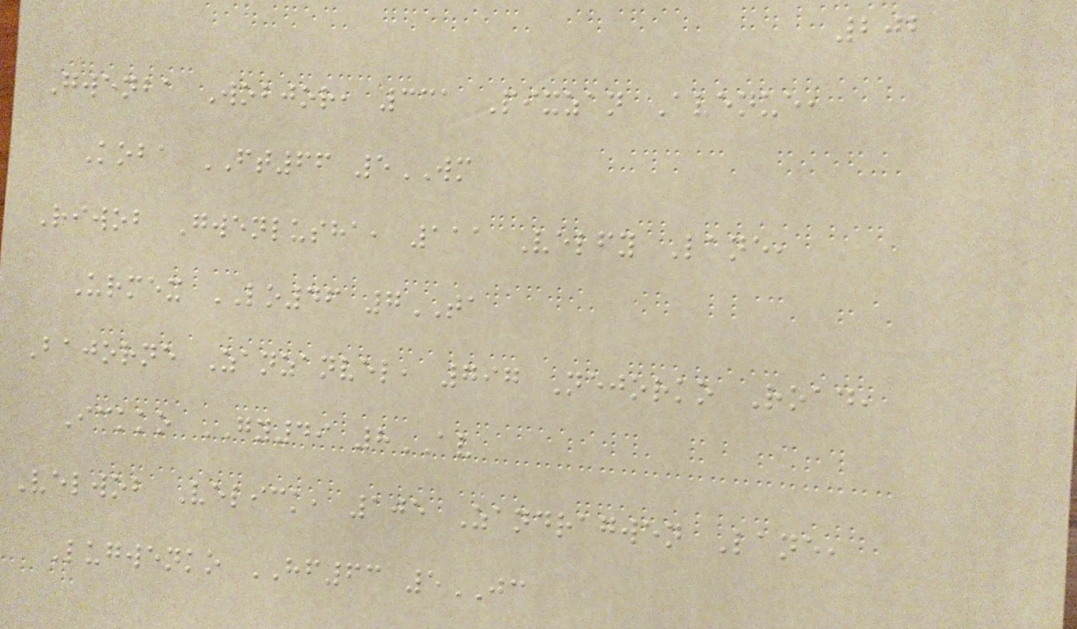202
Gwenba Wobjor, 331 Pixzan Avenue,
Koba FT66 5WM
Riwob Gwenlusha, 111 Velfy Lane,
Urmex LO46 7TA
Bajorne Zanzanvel, 797 Nejorko Road,
Ickko GY49 8AV
Velwob Velick, 105 Zandragwen Lane,
Lugwenko HF63 5JC
